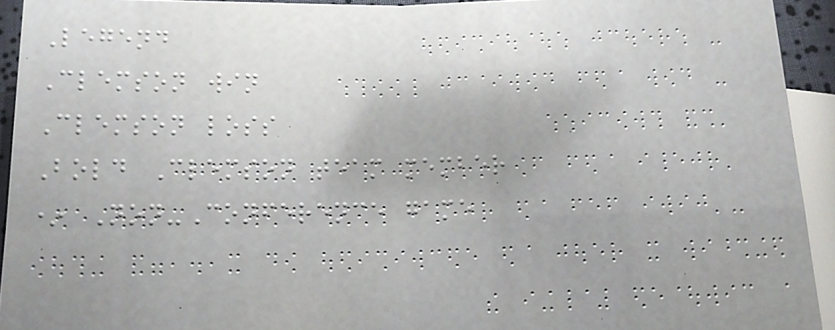Legend
Clemson win
Clemson loss
Bold Clemson team member
* Non-Conference game
